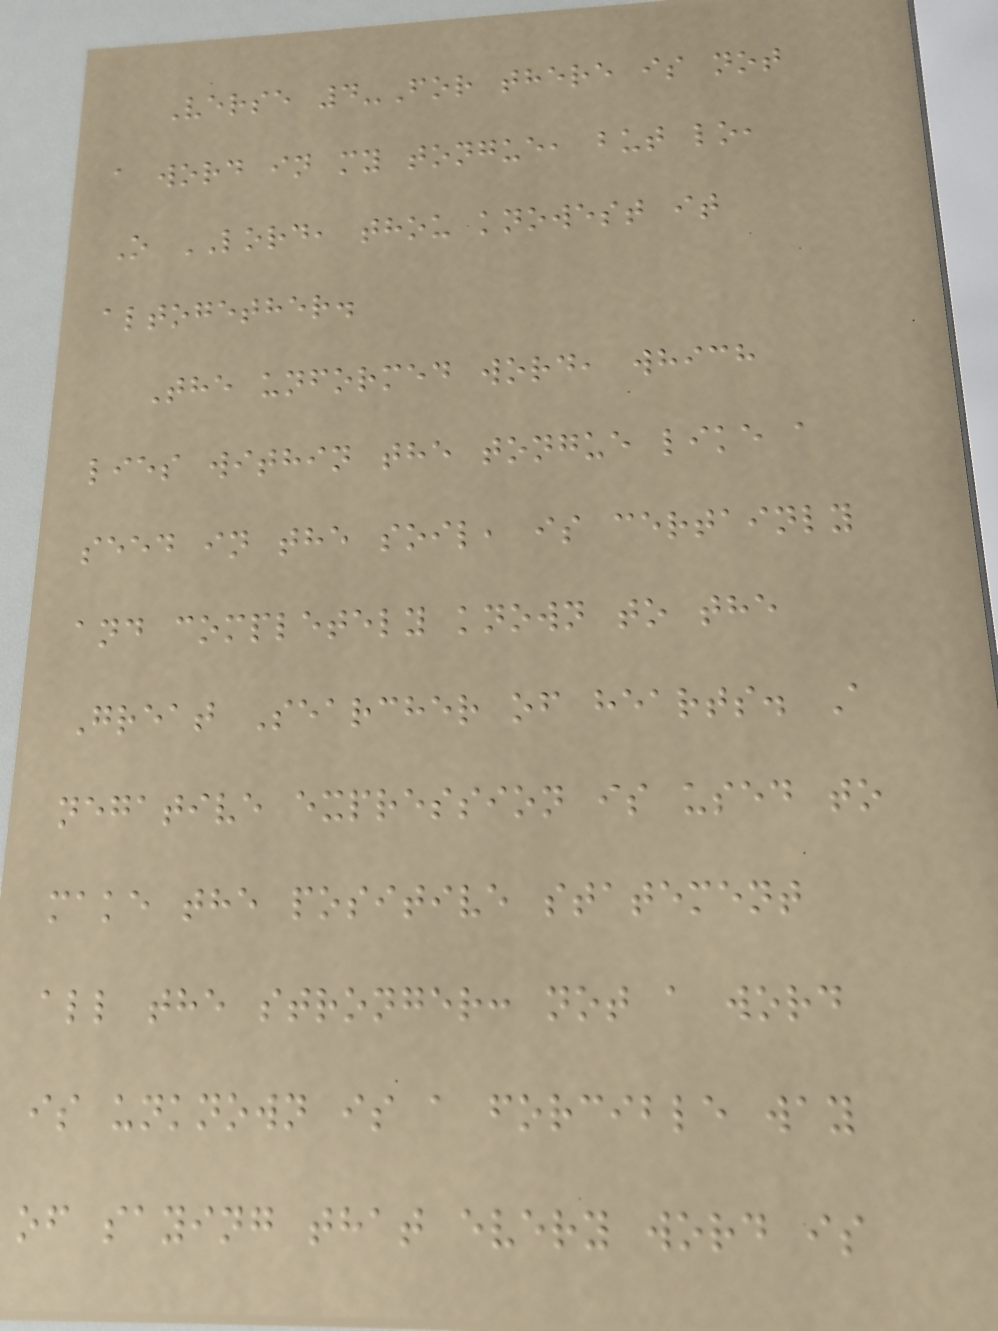Verse 4-For there is not
a word in my tongue, but lo,
O LORD, thou knowest it
altogether.
The unformed word, which
lies within the tongue like a
seed in the soil, is certainly
and completely known to the
Great Searcher of hearts. A
negative expression is used to
make the positive statement
all the stronger: not a word
is unknown is a forcible way
of saying that every word is
